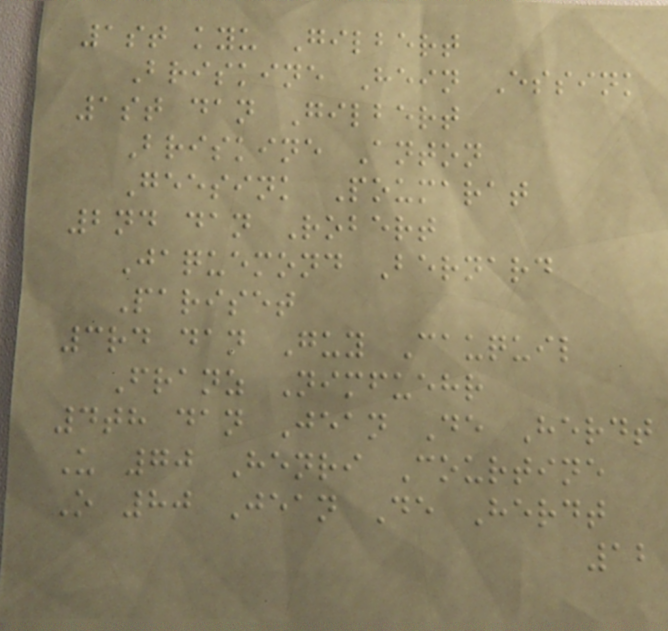1st kyu Gilbert
Briskine Hein Essink
1st dan Gilbert
Briskine Anton
Geesink Poumarat
2nd dan Robert
Jaquemond Bernard
Pariset
3rd dan Guy Cauquil
Franz Nimfuehr
4th dan Jean De Herdt
U 70 Henri Courtine
O 80 Jean De Herdt
12
